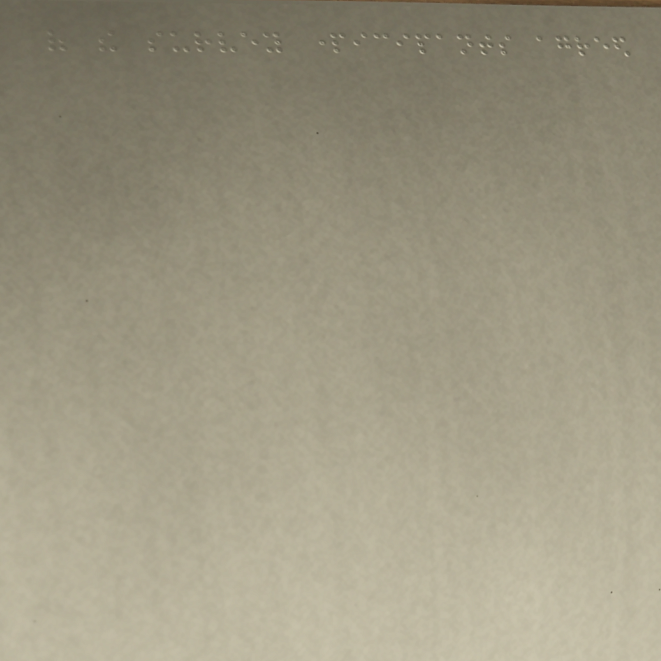of the survey participants agreed
